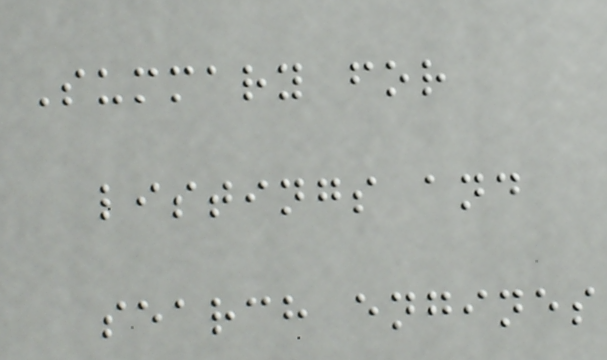Summary for
listings and
search engines
